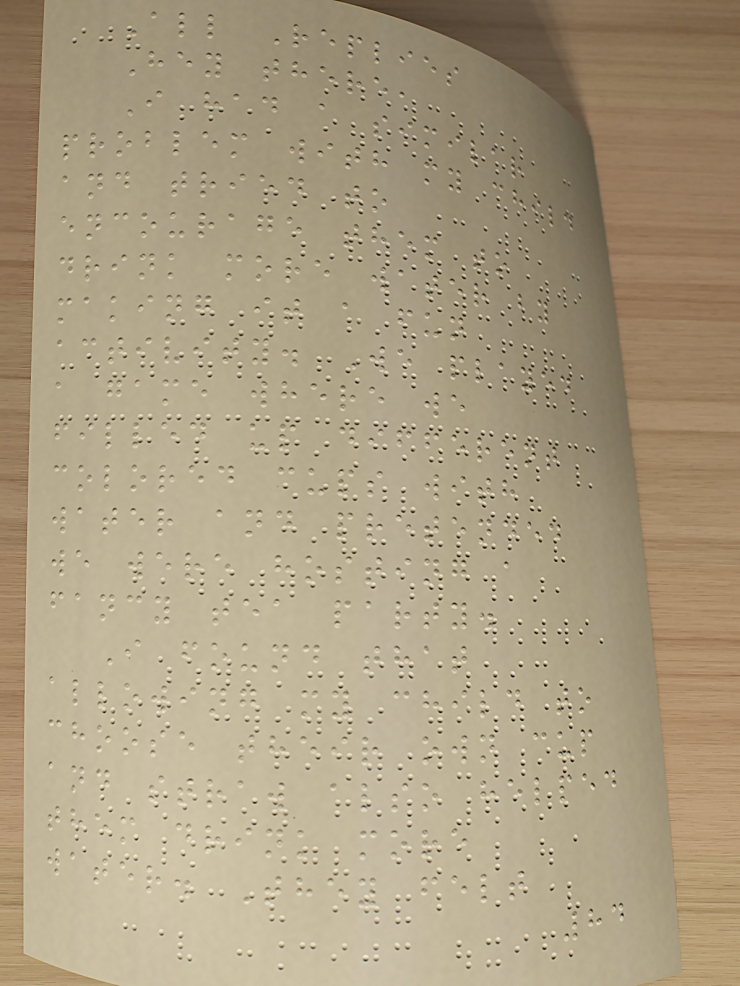All Replies
Hey there,
I had a similar
problem with my child
and tried to
encourage them to
drink more water by
making it a fun
activity. We played
a game where we
filled up different
colored cups with
water and pretended
we were hosting a
fancy tea party.
I found that
allowing my child to
choose their own cup
and straw also helped
them drink more
water. They felt
84
